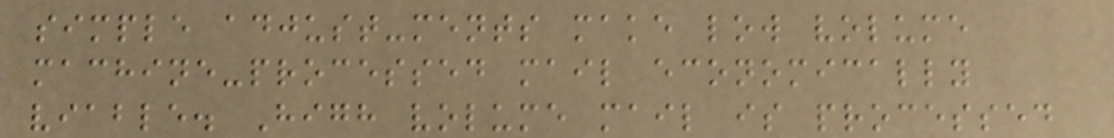simple adjust-ments make low volume
machine-processed mail economically
viable. High volume mail is processed
